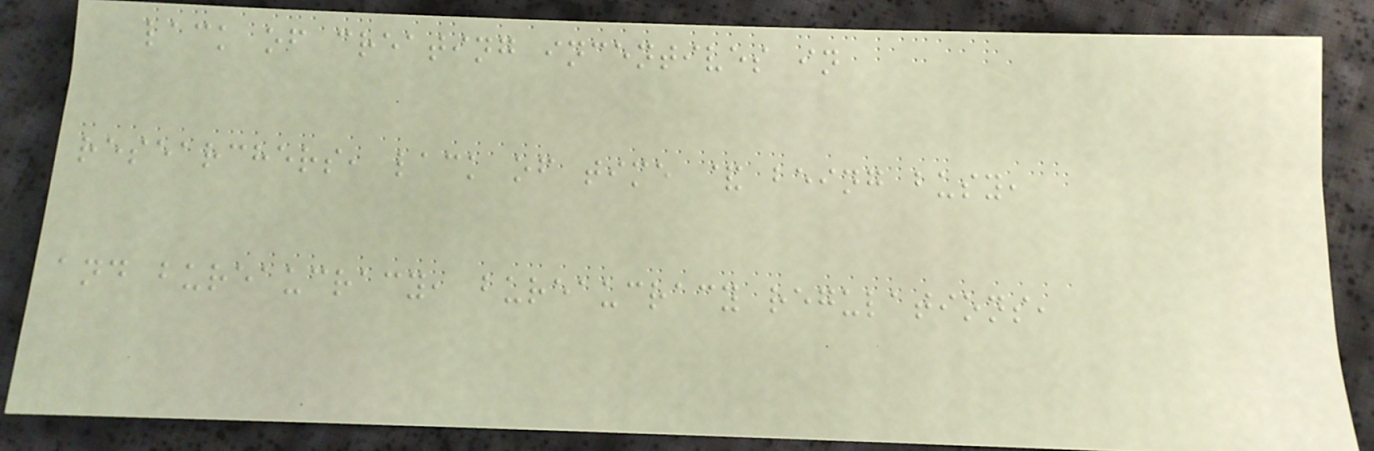lack of creating incentives in
researchers, lack of time & being busy,
and bureaucracy, bureaucracy regulations,
